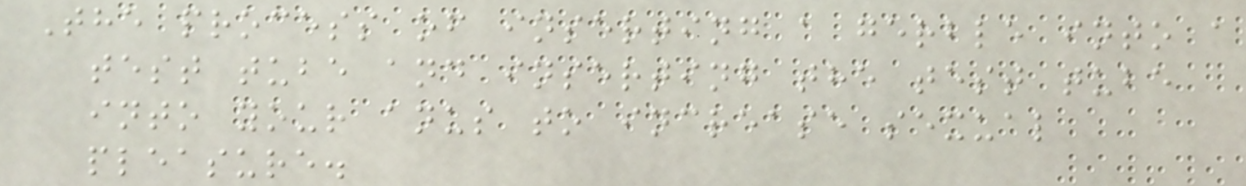The process of inserting a gerble into a
test tube and inserting the test tube
into your anus to increase sexual
pleasure.
